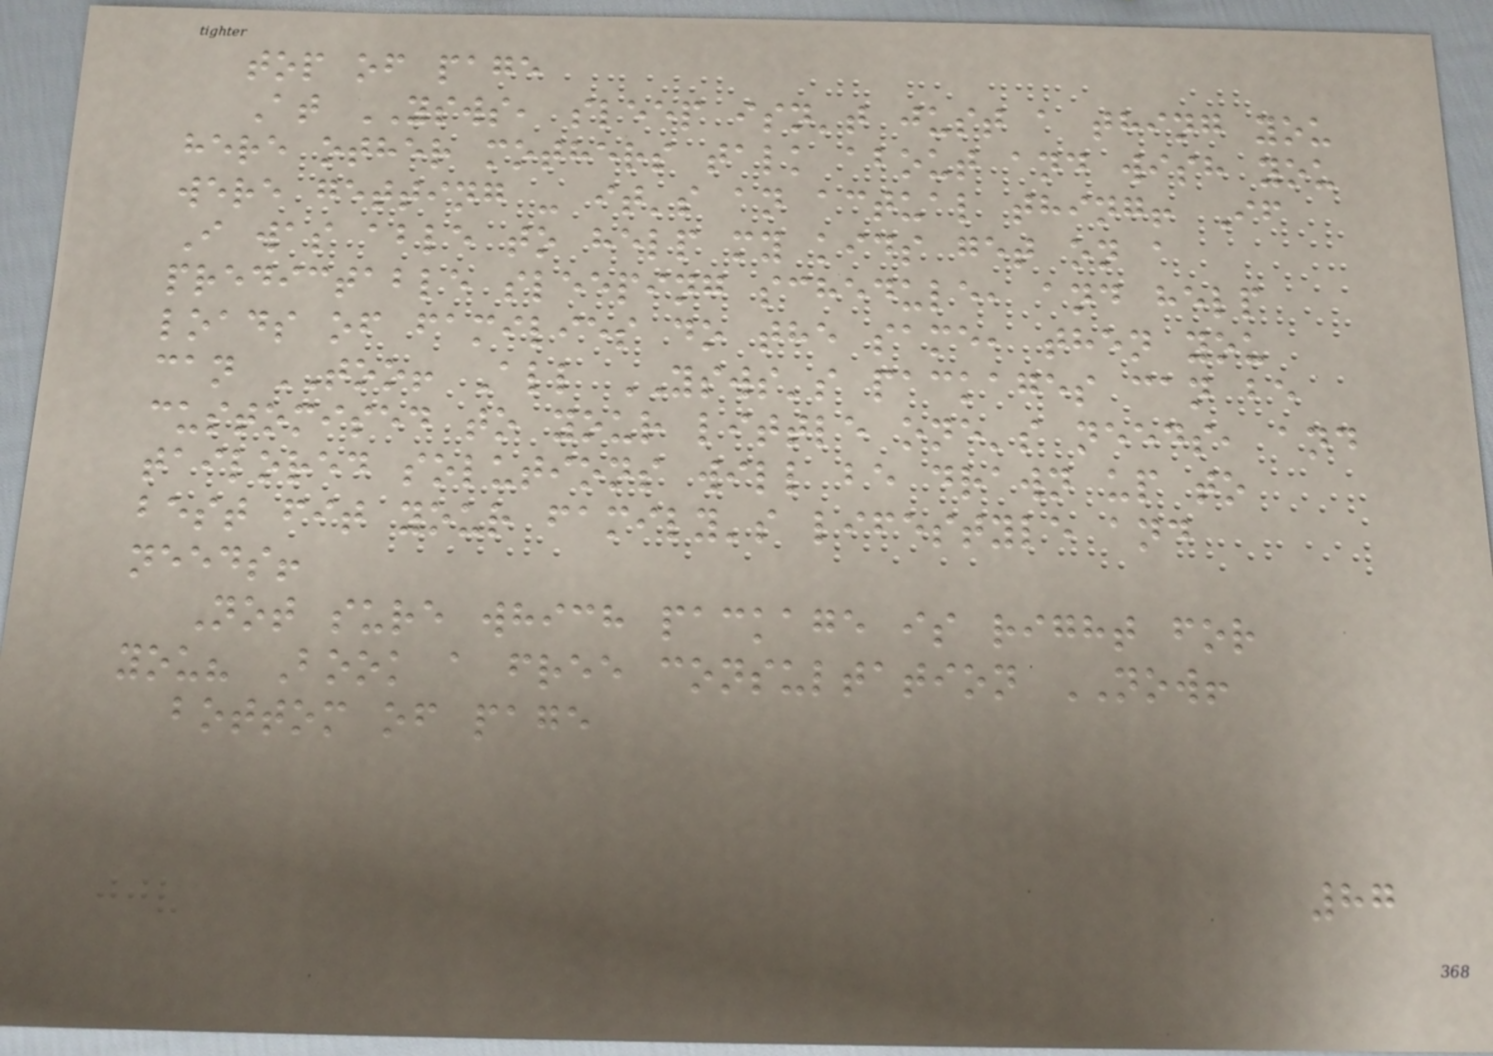top of page
At YSWS, sleep isn't just a thing you
here other mothers talk about and wish you
were getting - it's an actual thing! If
I was able to help my kids get on a
predictable sleeping schedule, and help
loads of families do the same, then you
can TOO! All YSWS's packages can be
customised to your little one's needs, and
tailored solutions will be drawn up to
best fit your family's lifestyle and
needs!
Not sure which package is right for
you? Book a free consultation NOW!
bottom of page
87
